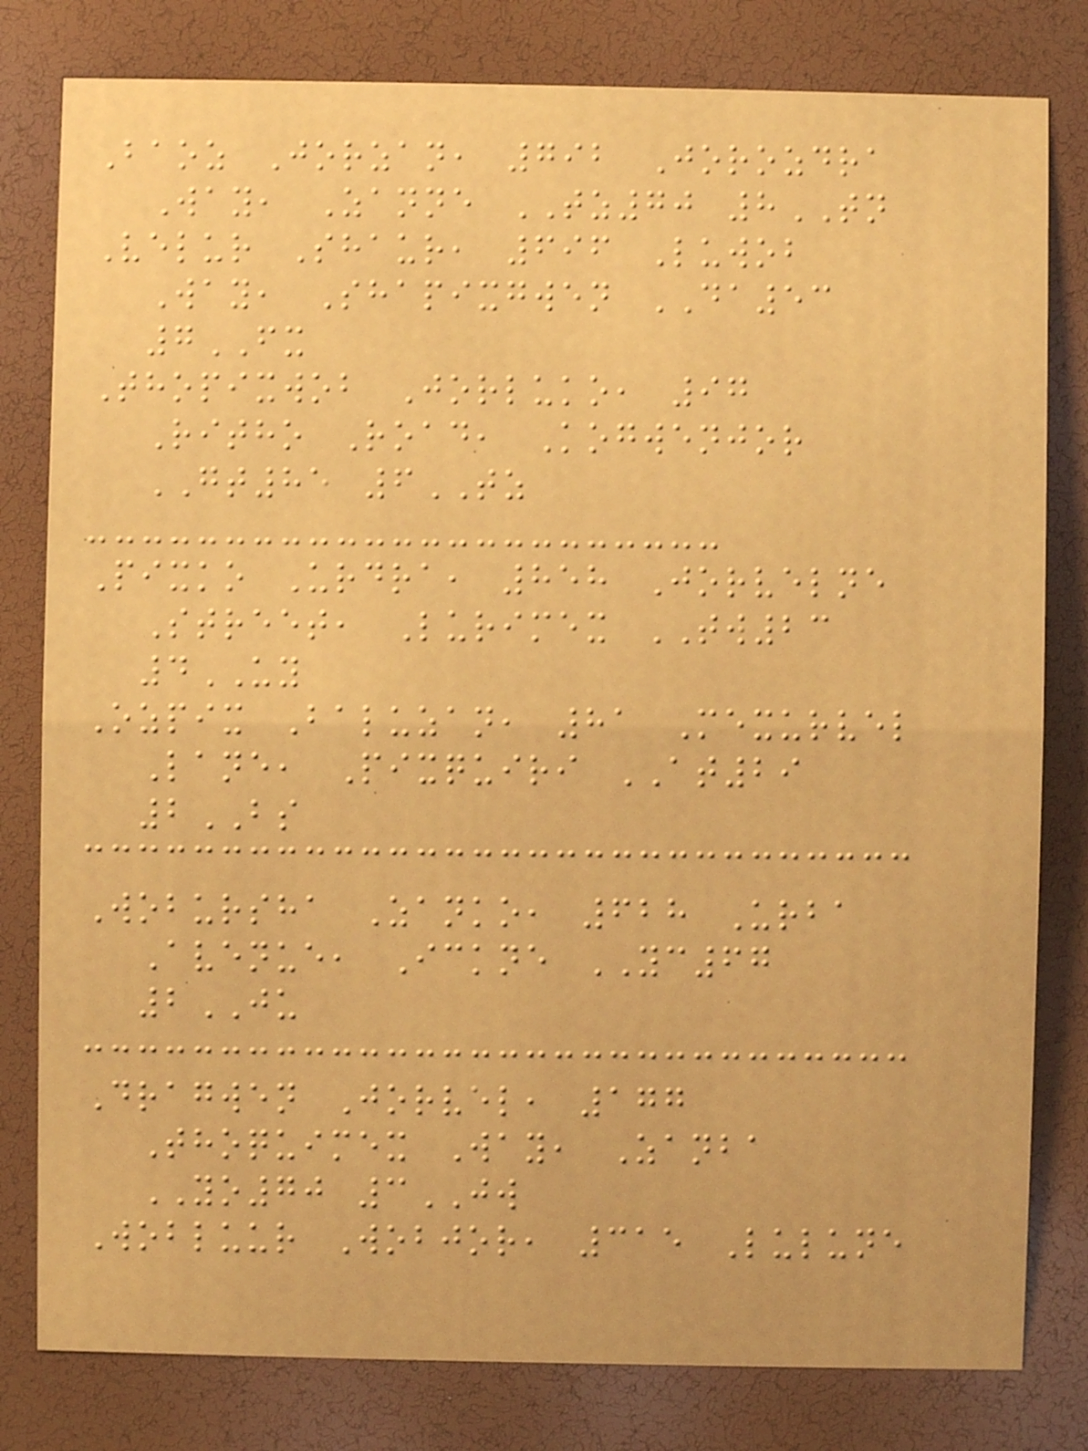Baoz Jorzan, 792 Jorozdra
Way, Zanne TZ70 8TN
Velur Shaur, 696 Luwob
Way, Shapixgwen DA53
7FX
Thopixwob Jorluko, 97
Ritho Road, Kogwenjor
GT85 6TZ
Pixko Urdra, 858 Jorvelne
Street, Lurimex TW23
4UY
Ozpix Baluzan, 81 Mexurvel
Lane, Pixquiri AT29
2BS
Wobursha Zanko, 628 Urba
Avenue, Ickne YC67
2JU
Dragwen Jorvel, 177
Thoquimex Way, Zanba
YO70 3JW
Wobluur Wobjor, 315 Lulune
